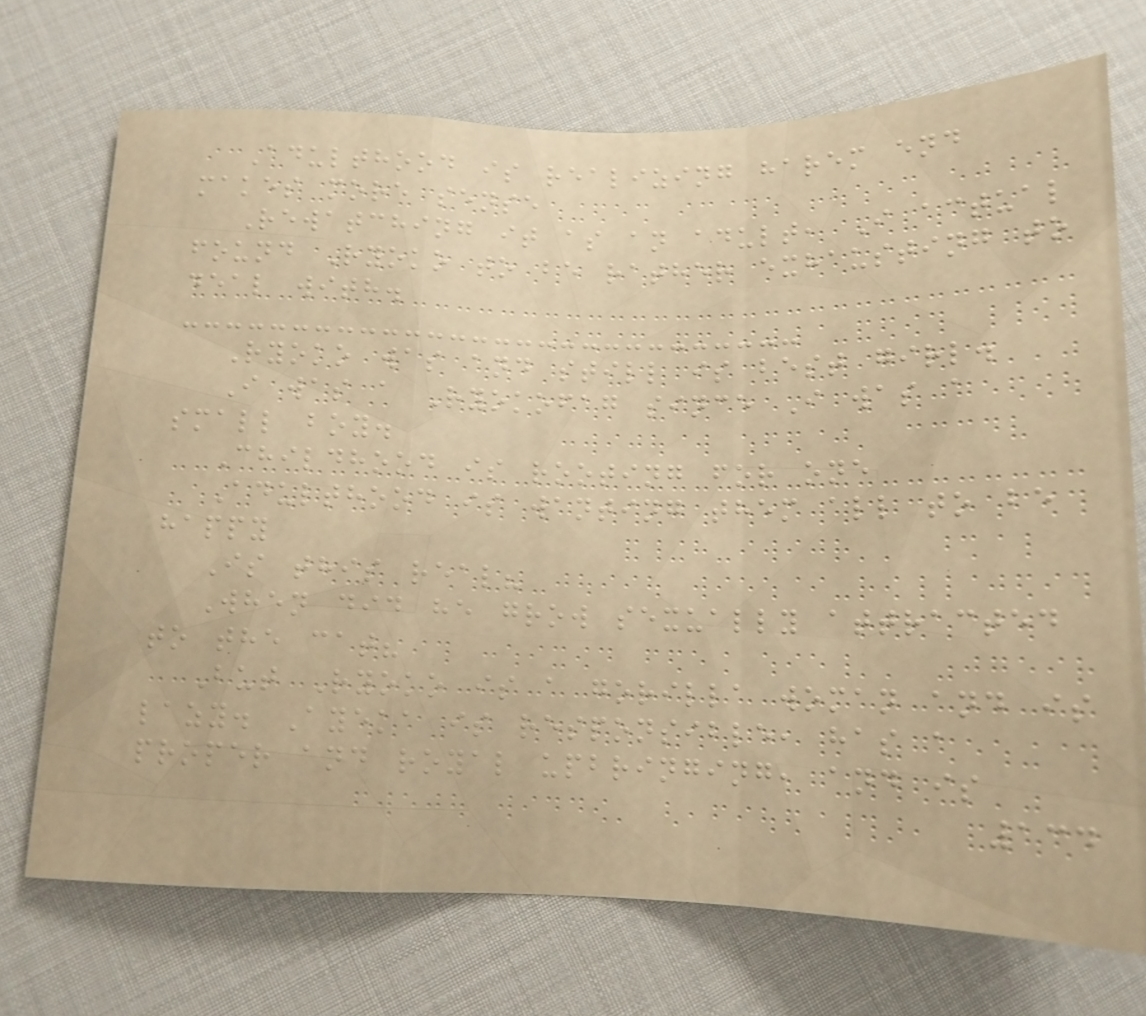Adulthood is realizing harem end
makes more sense
Rewatching it as an adult, I actual
found Ryoko to be rather exhausting to
deal with.
Ryoko was and still is best girl.
I was a Ryokofag since I was a
small boy.
Childhood is rooting for one
Adulthood is wanting them all to be
happy
Is this real?
When did he grow sexually attracted
to the cat?
But Ryoko is a gorilla woman and is
lazy. Ayeka is responsible, has a
proper and royal upbringing, and is
134
